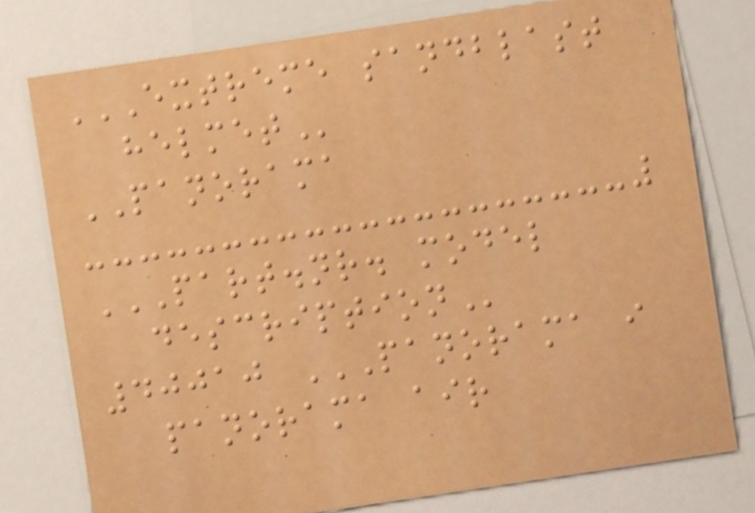EXTREME SANDBLAST
HELMET
PANORAMA
PART.NR. MODEL
DESCRIPTION
40010 PANORAMA I
PANORAMA AIR
